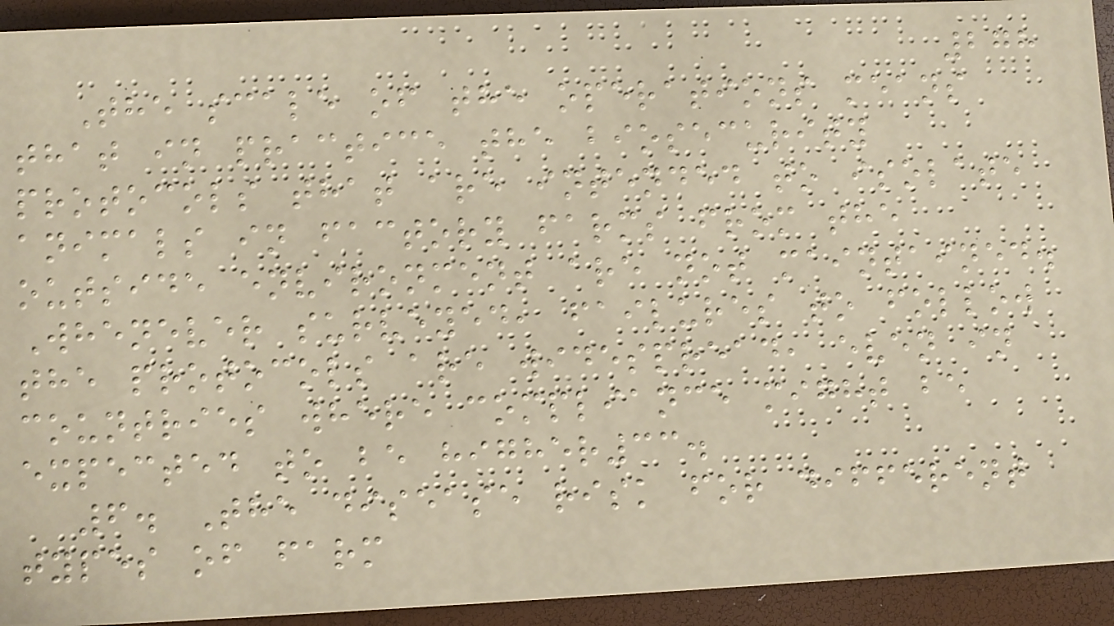278
The scale of the operations means
that in practice the biosecurity
protocols that are intended to isolate
animals in factory farms from the
outside environment are not maintained.
Whenever surveyed, failures to follow
the protocols are widespread, even in
countries where compliance might be
expected to be higher33.
6. The disease risk for different
types of farm
